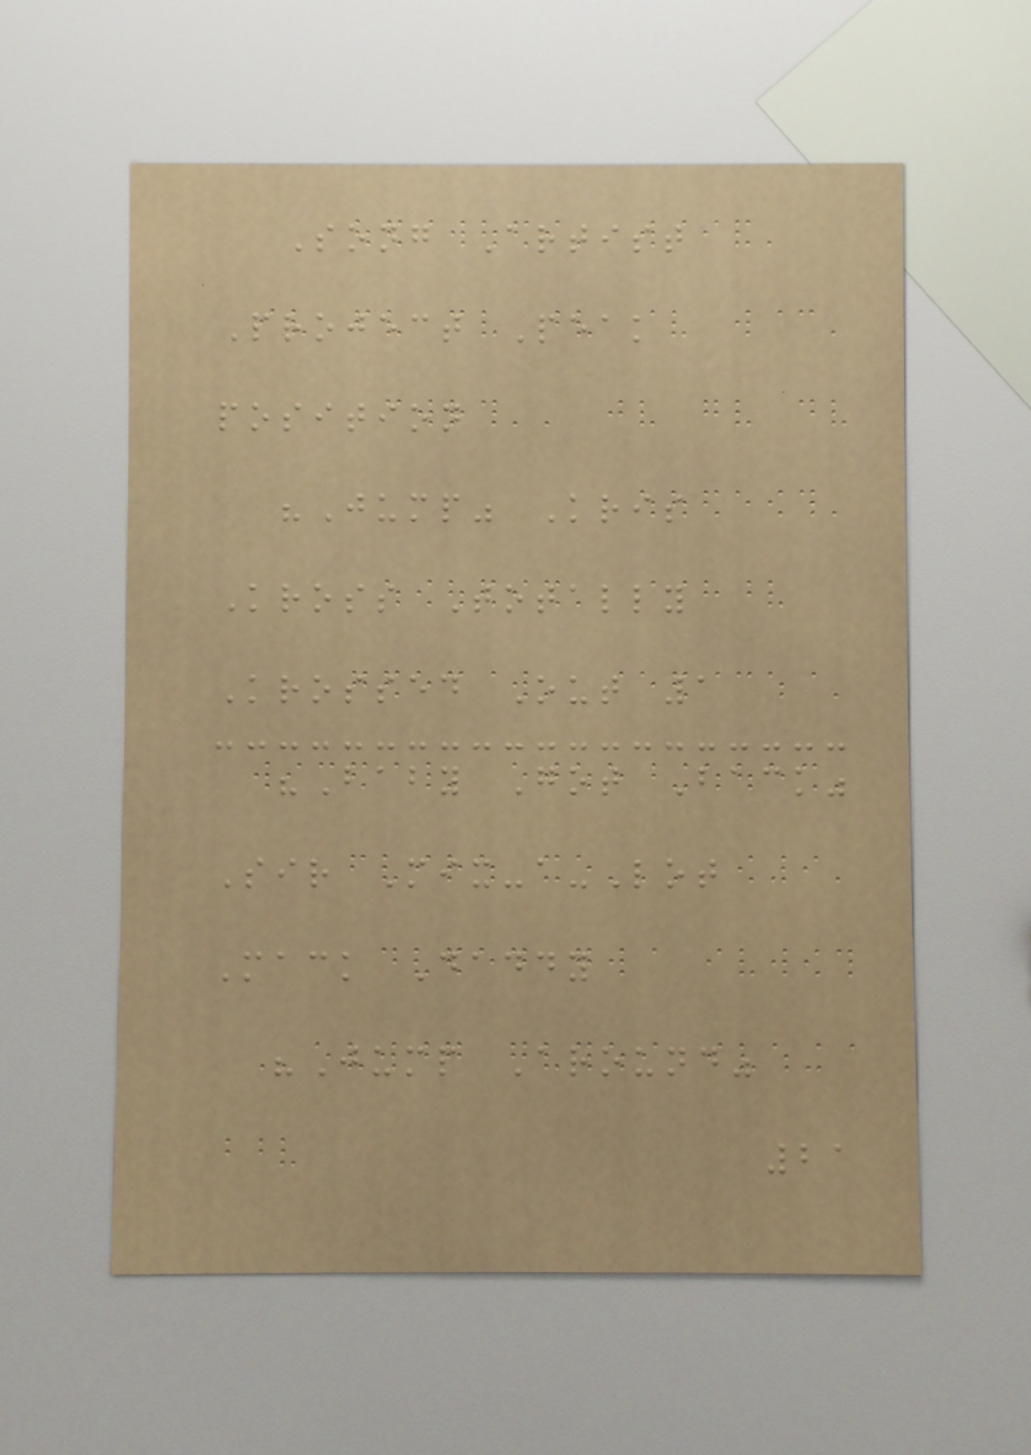Song Artist
Project Peak
position
"Jump" Kris
Kross Totally
Krossed Out 1
"Baby Got Back"
Sir Mix-a-Lot
Mack Daddy
"Jump Around"
21
